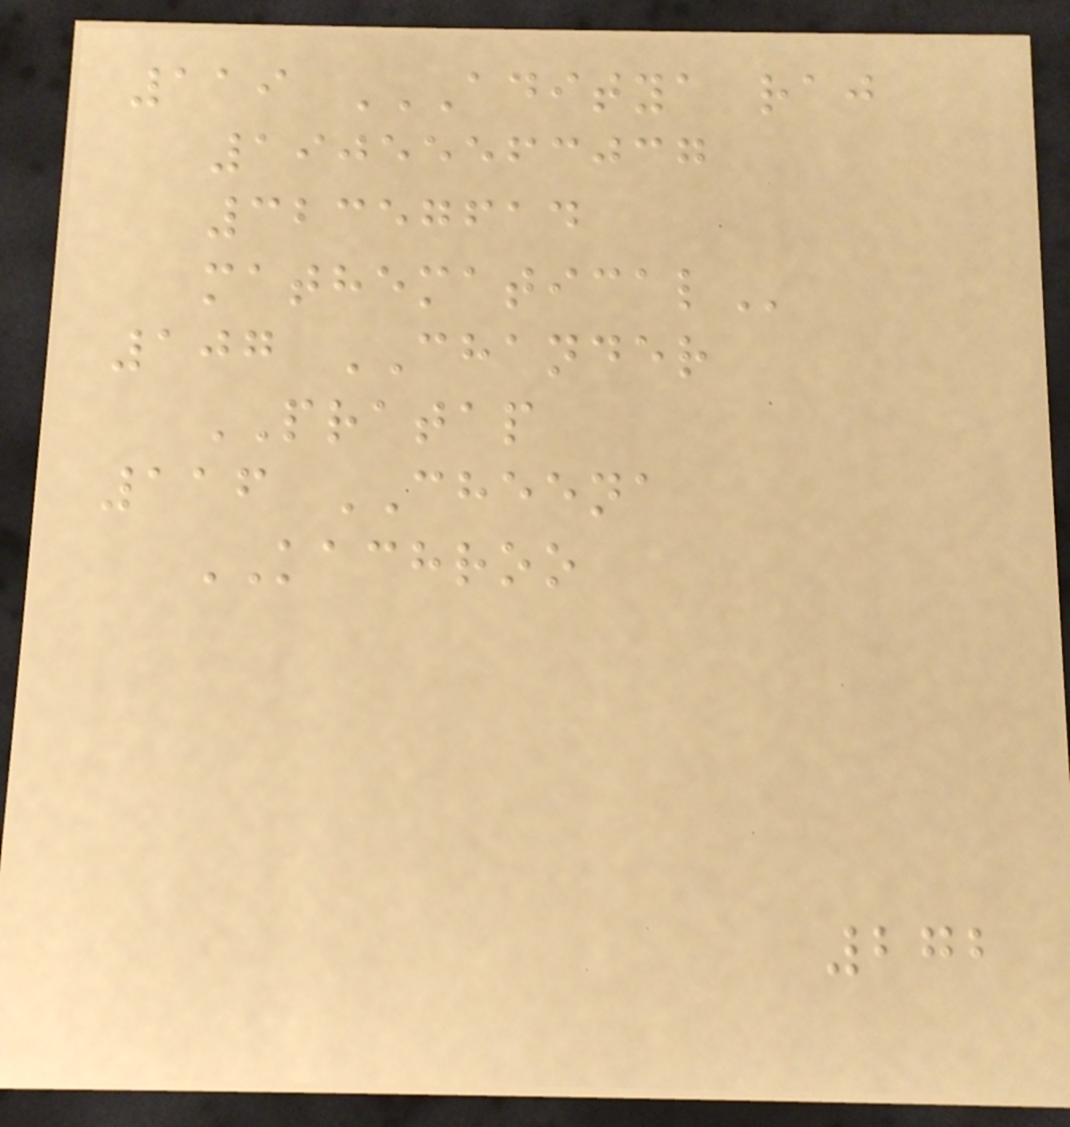119 ADITYA RAJ
19055563037
32357614
MATHEMATICAL
107 CHANDER
PRATAP
116 CHEENA
KACHROO
272
